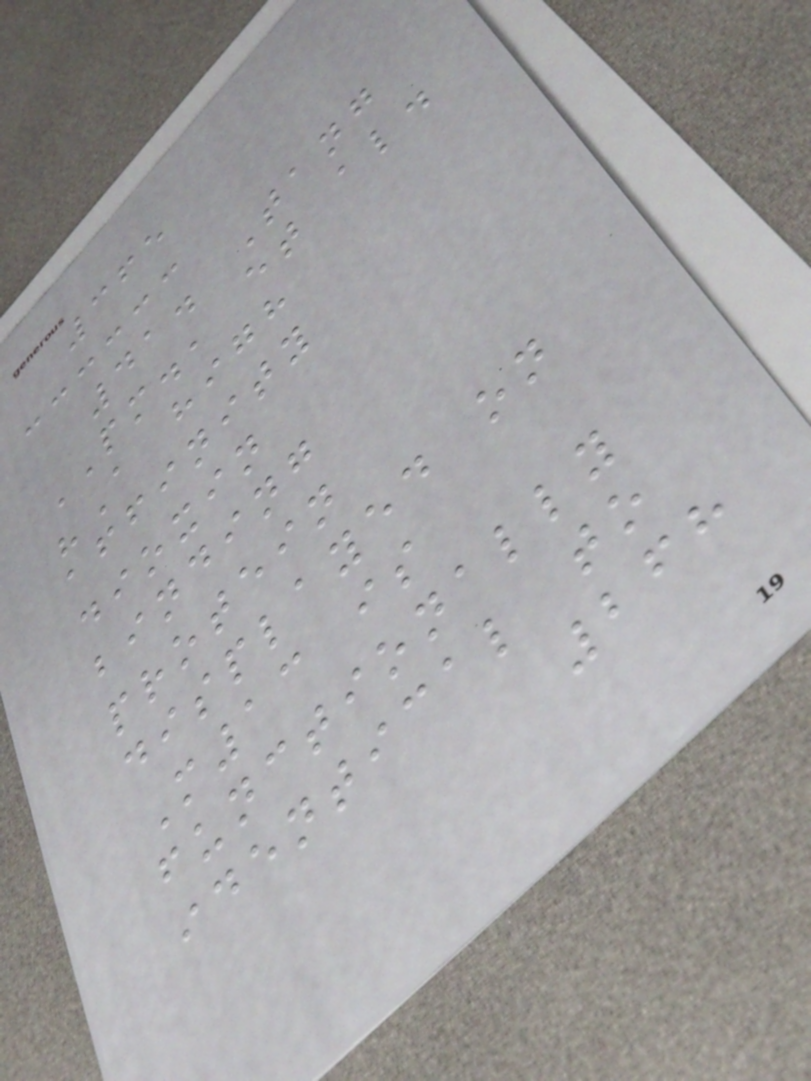365
41. Tang
PM., et al.
"A high
affinity
dioxin
binding
protein
displayed on
M13 is
functionally
identical to
268
